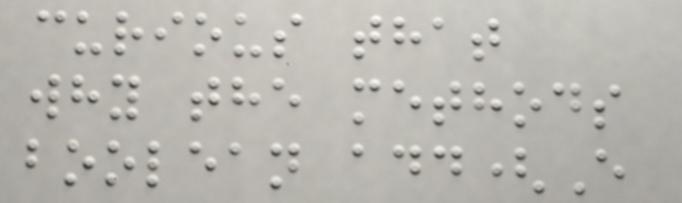curious that
why the methods
boolean add(E
